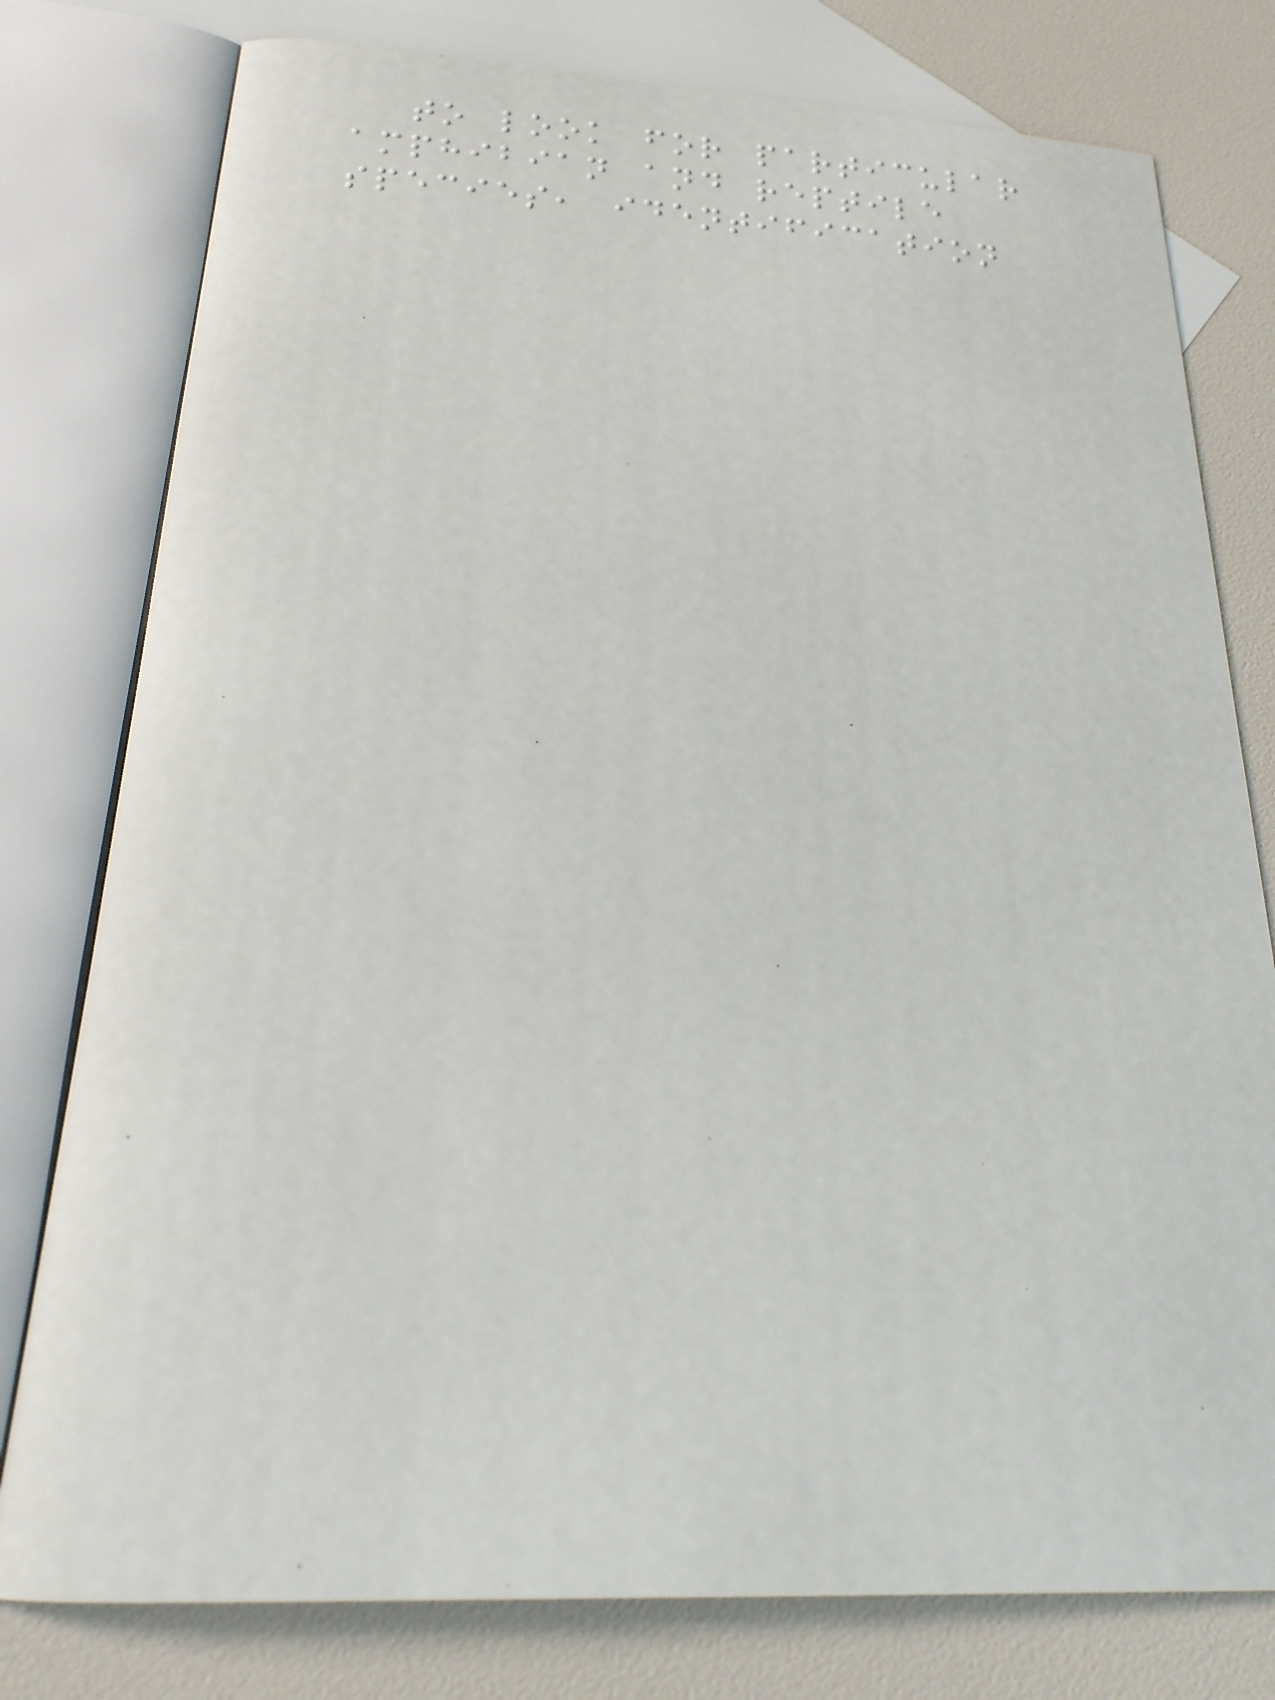to look for particular
amphibian and reptile
species, identification
